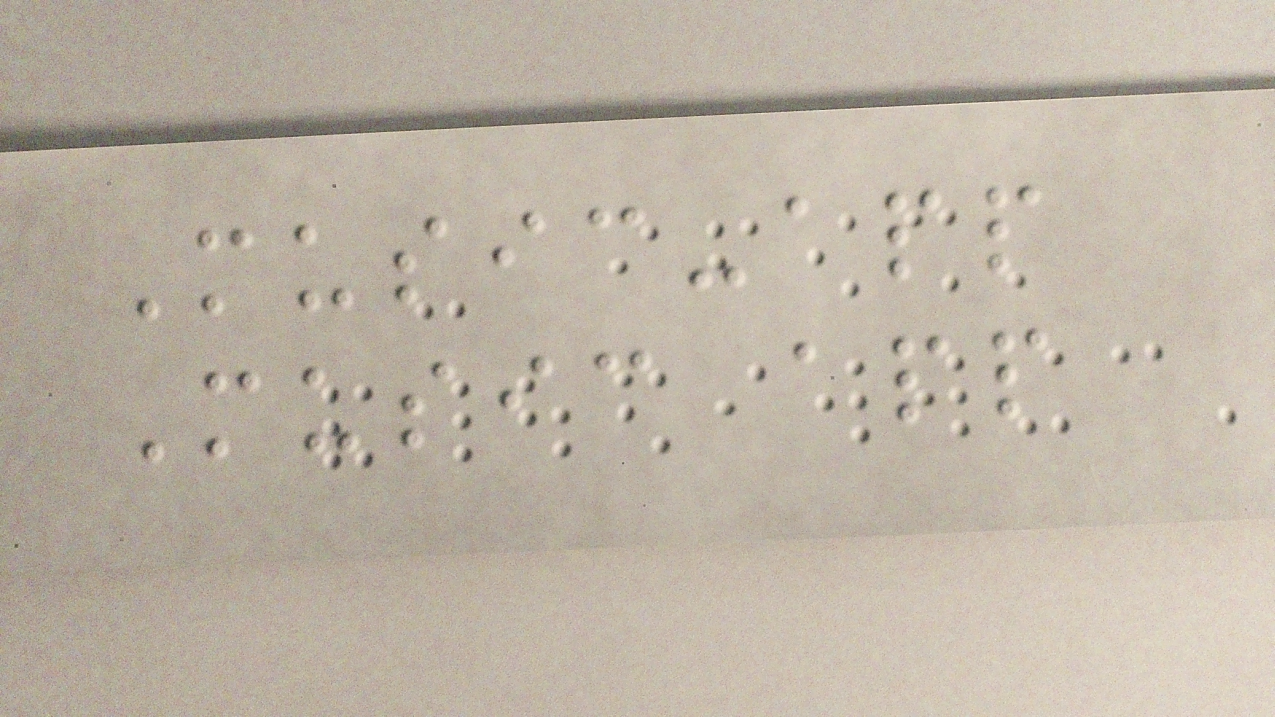Music-app
Music app
